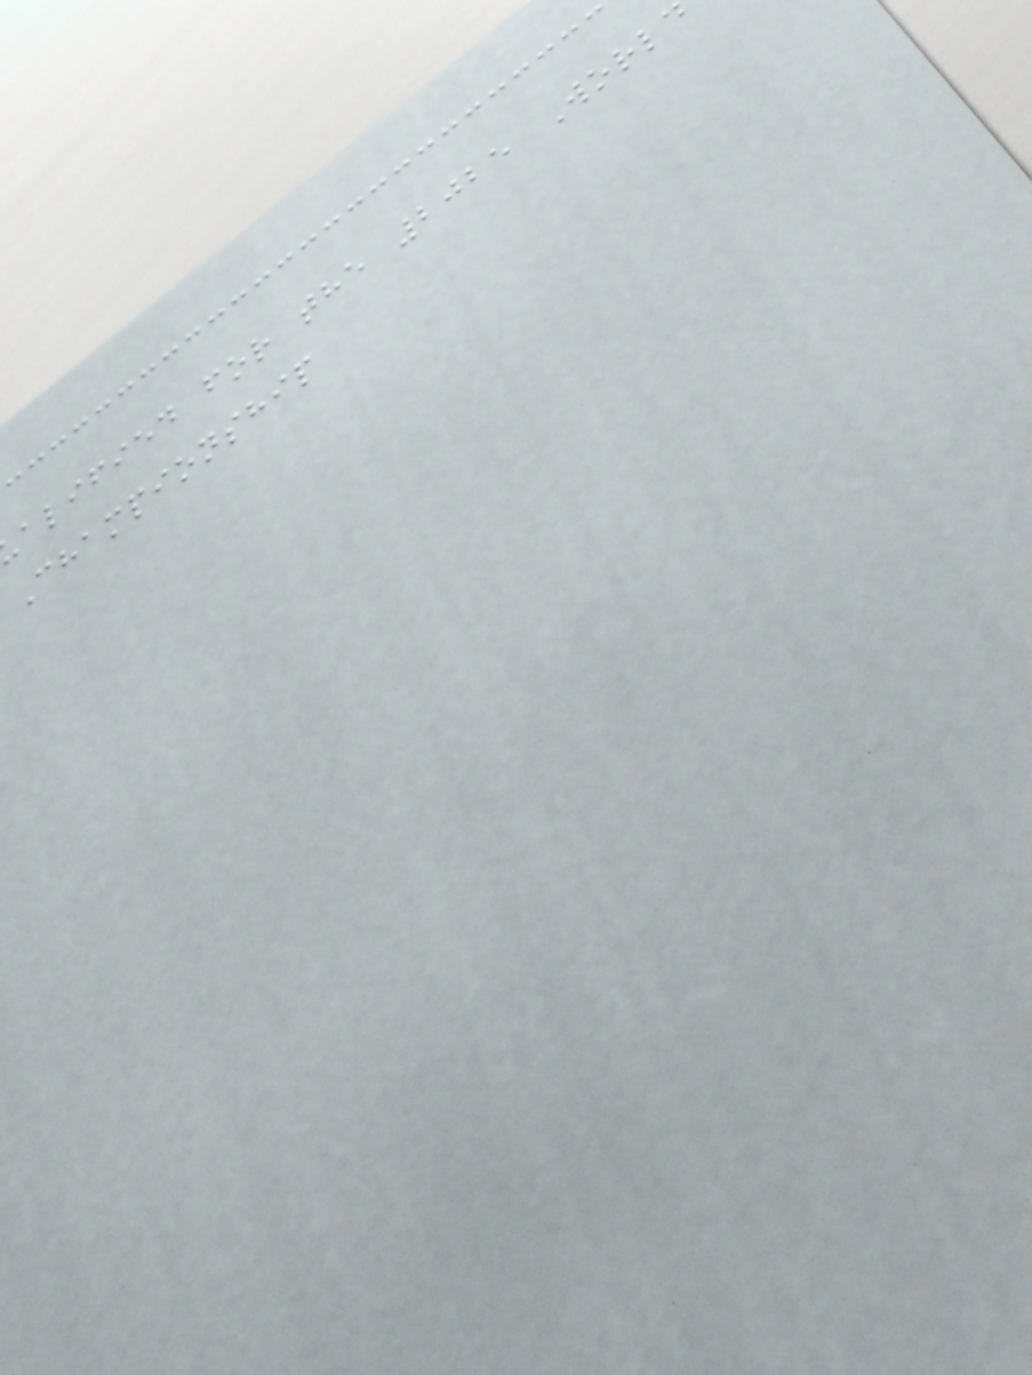alified for the 2025 World
Championship
